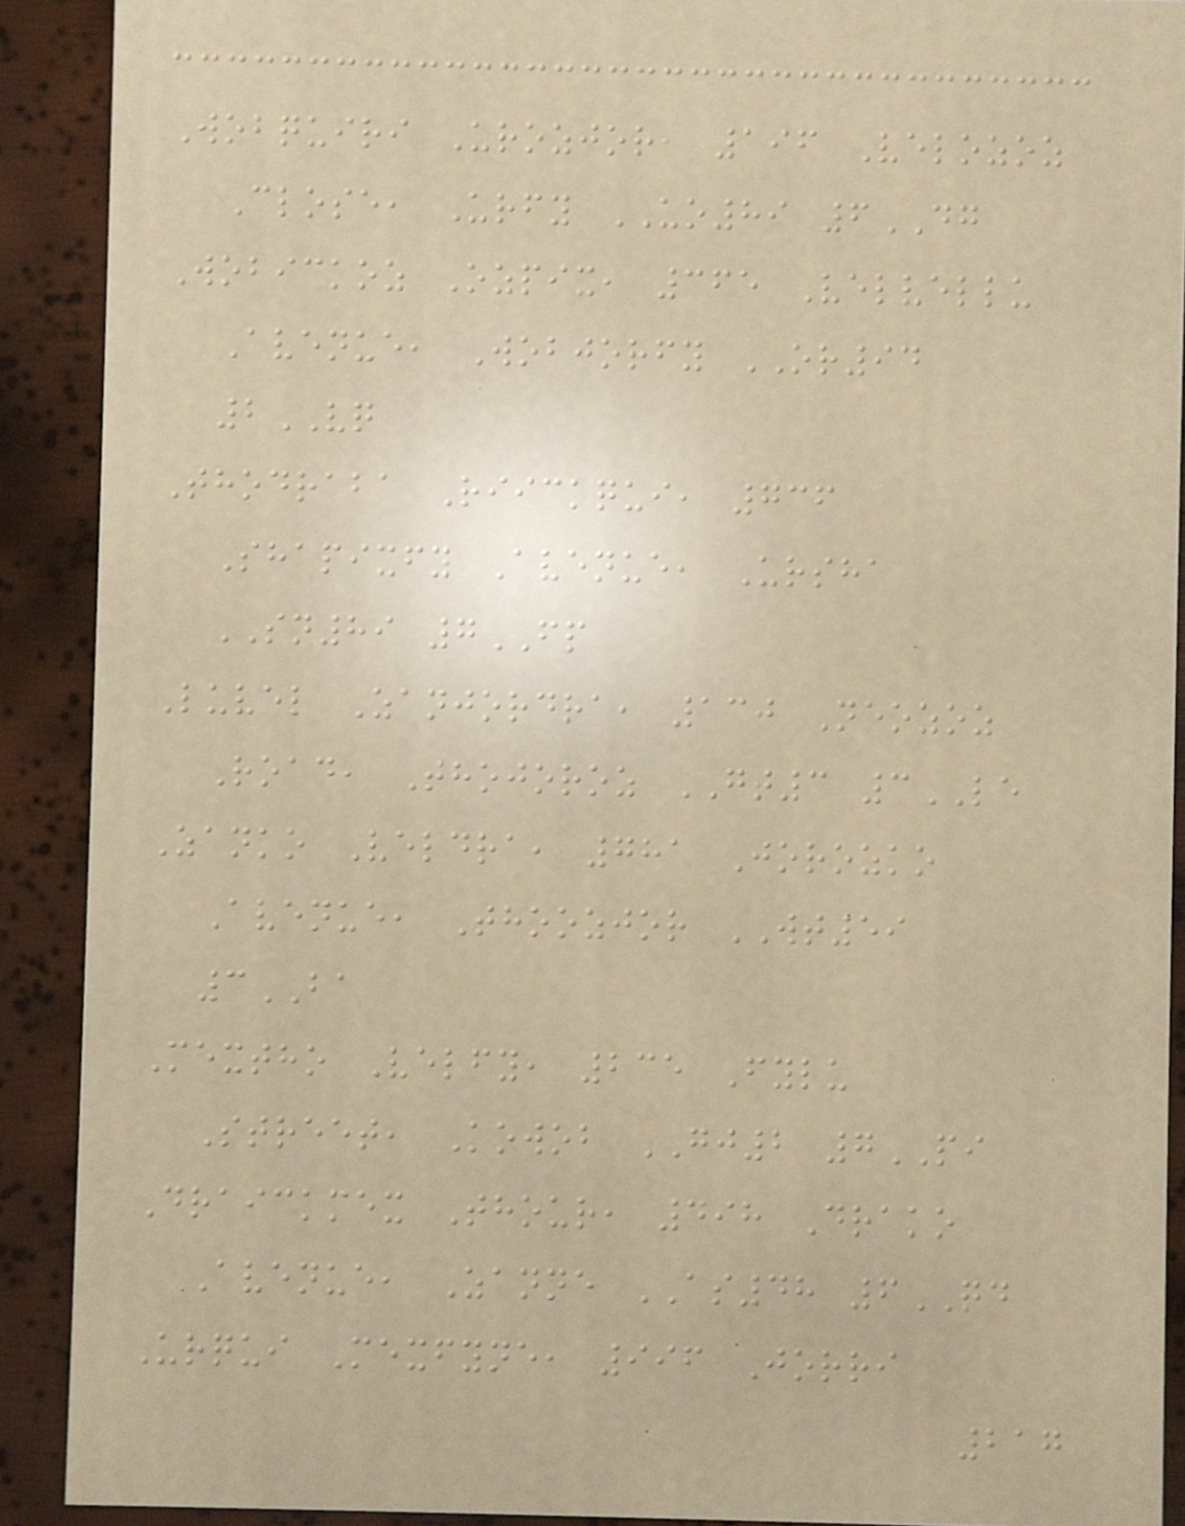Wobquiri Urozjor, 196 Velozoz
Close, Urfy UO89 6DG
Wobickoz Ozpix, 365 Velvellu
Avenue, Wobjorfy OR94
2VQ
Thodraba Riickqui, 736
Shapixfy Avenue, Ursha
SN89 7FP
Luvel Zanjordra, 130 Neozoz
Road, Thojoroz GT3 3LE
Zanko Veldra, 781 Jorozko
Avenue, Thoozjor WT59
3BA
Mextho Velfy, 235 Fylu
Street, Kowob GJ2 7PI
Draickmex Thour, 498 Drako
Avenue, Zanne AS48 6QD
Urqui Mexfyne, 996 Jorri
217
